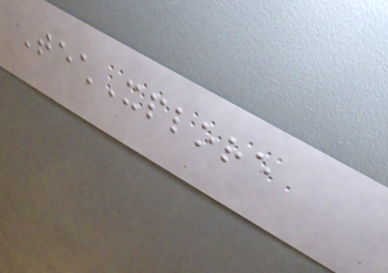TechXplore
